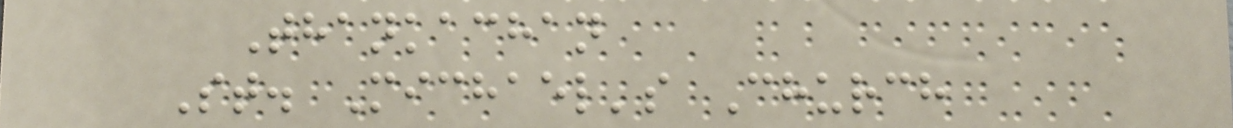Thankachan
St. Michael's Church
